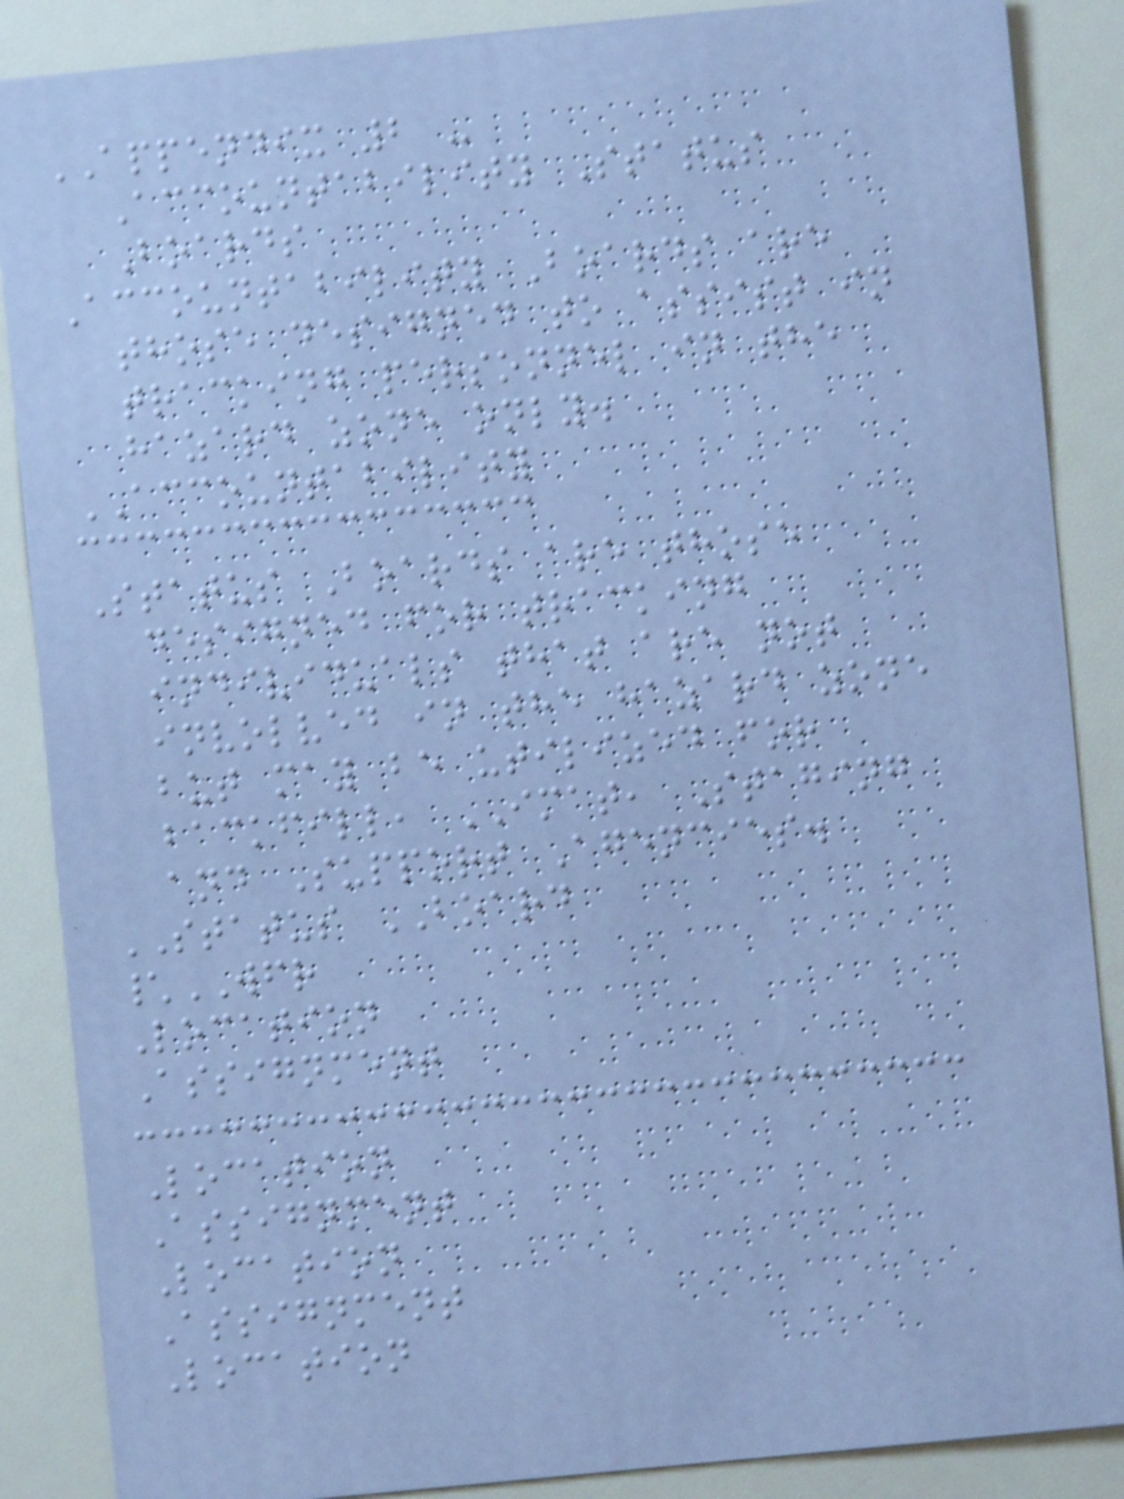APPENDIX 2 -
Accountability Status
Boards
Accountability Boards are
those designed to assist in
tracking personnel in the
hazard zone only.
ACCOUNTABILITY
Status Boards are those
designed for tracking
individuals that are not
involved in the hazard zone
but may be utilized for
backfill, IMAT, Staging
and Support Agencies.
STATUS BOARD
\WFR
Location
Assignment
Location
Assignment
Location
Assignment
Location
